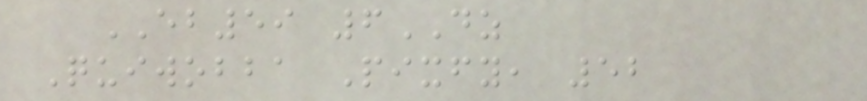EB59 6DZ
Quiwobba Pixfy, 52
